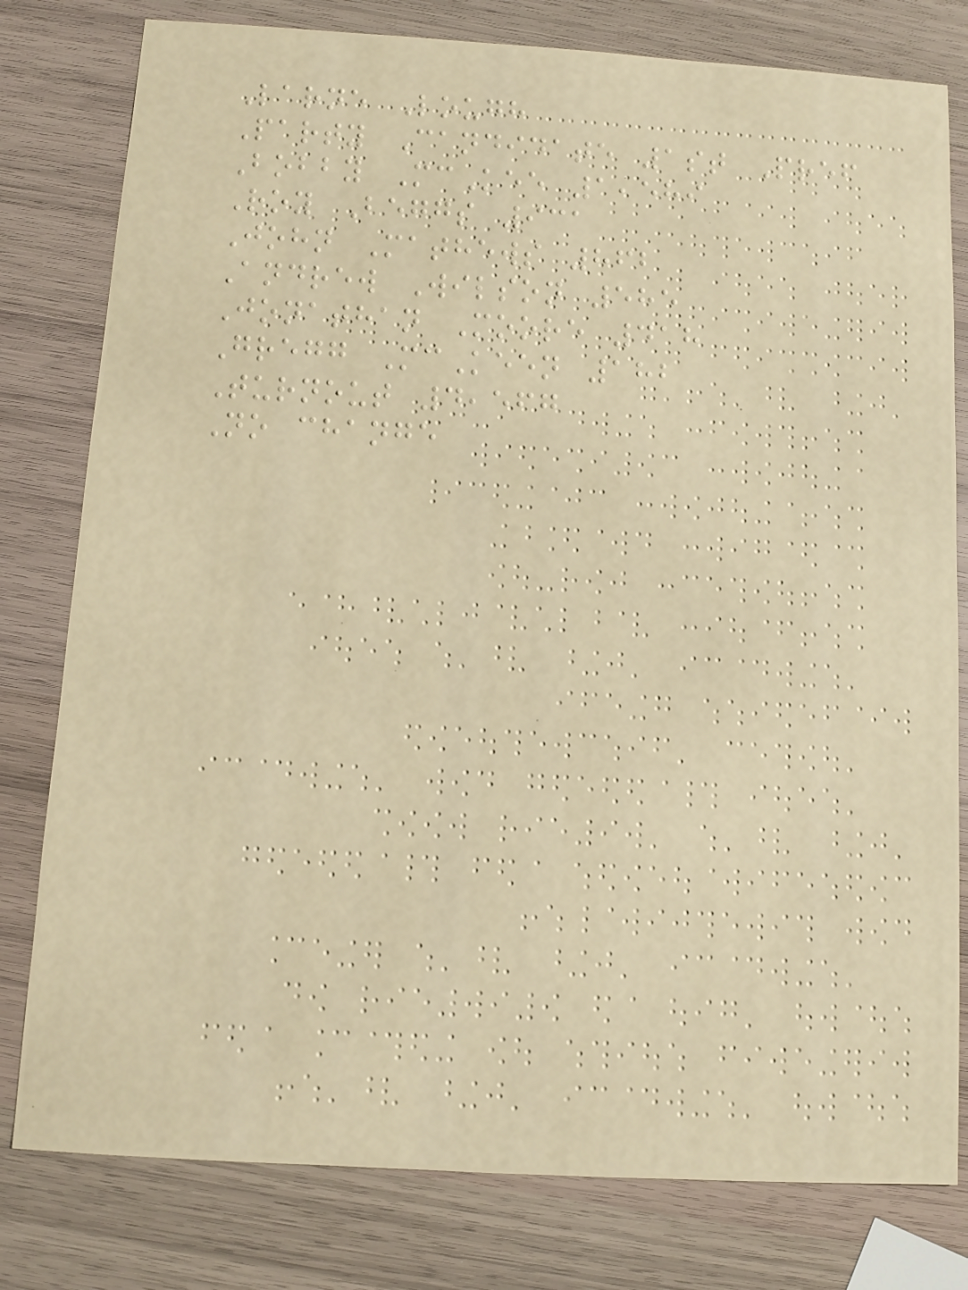Larne Lough
Party Candidate 1st Pref
Bobby McKee 1,589
Roy Beggs 931
John Mathews 862
Andrew Wilson 585
Jonathan Moore 418
Gregg McKeen 182
Turnout 4,567
No change
